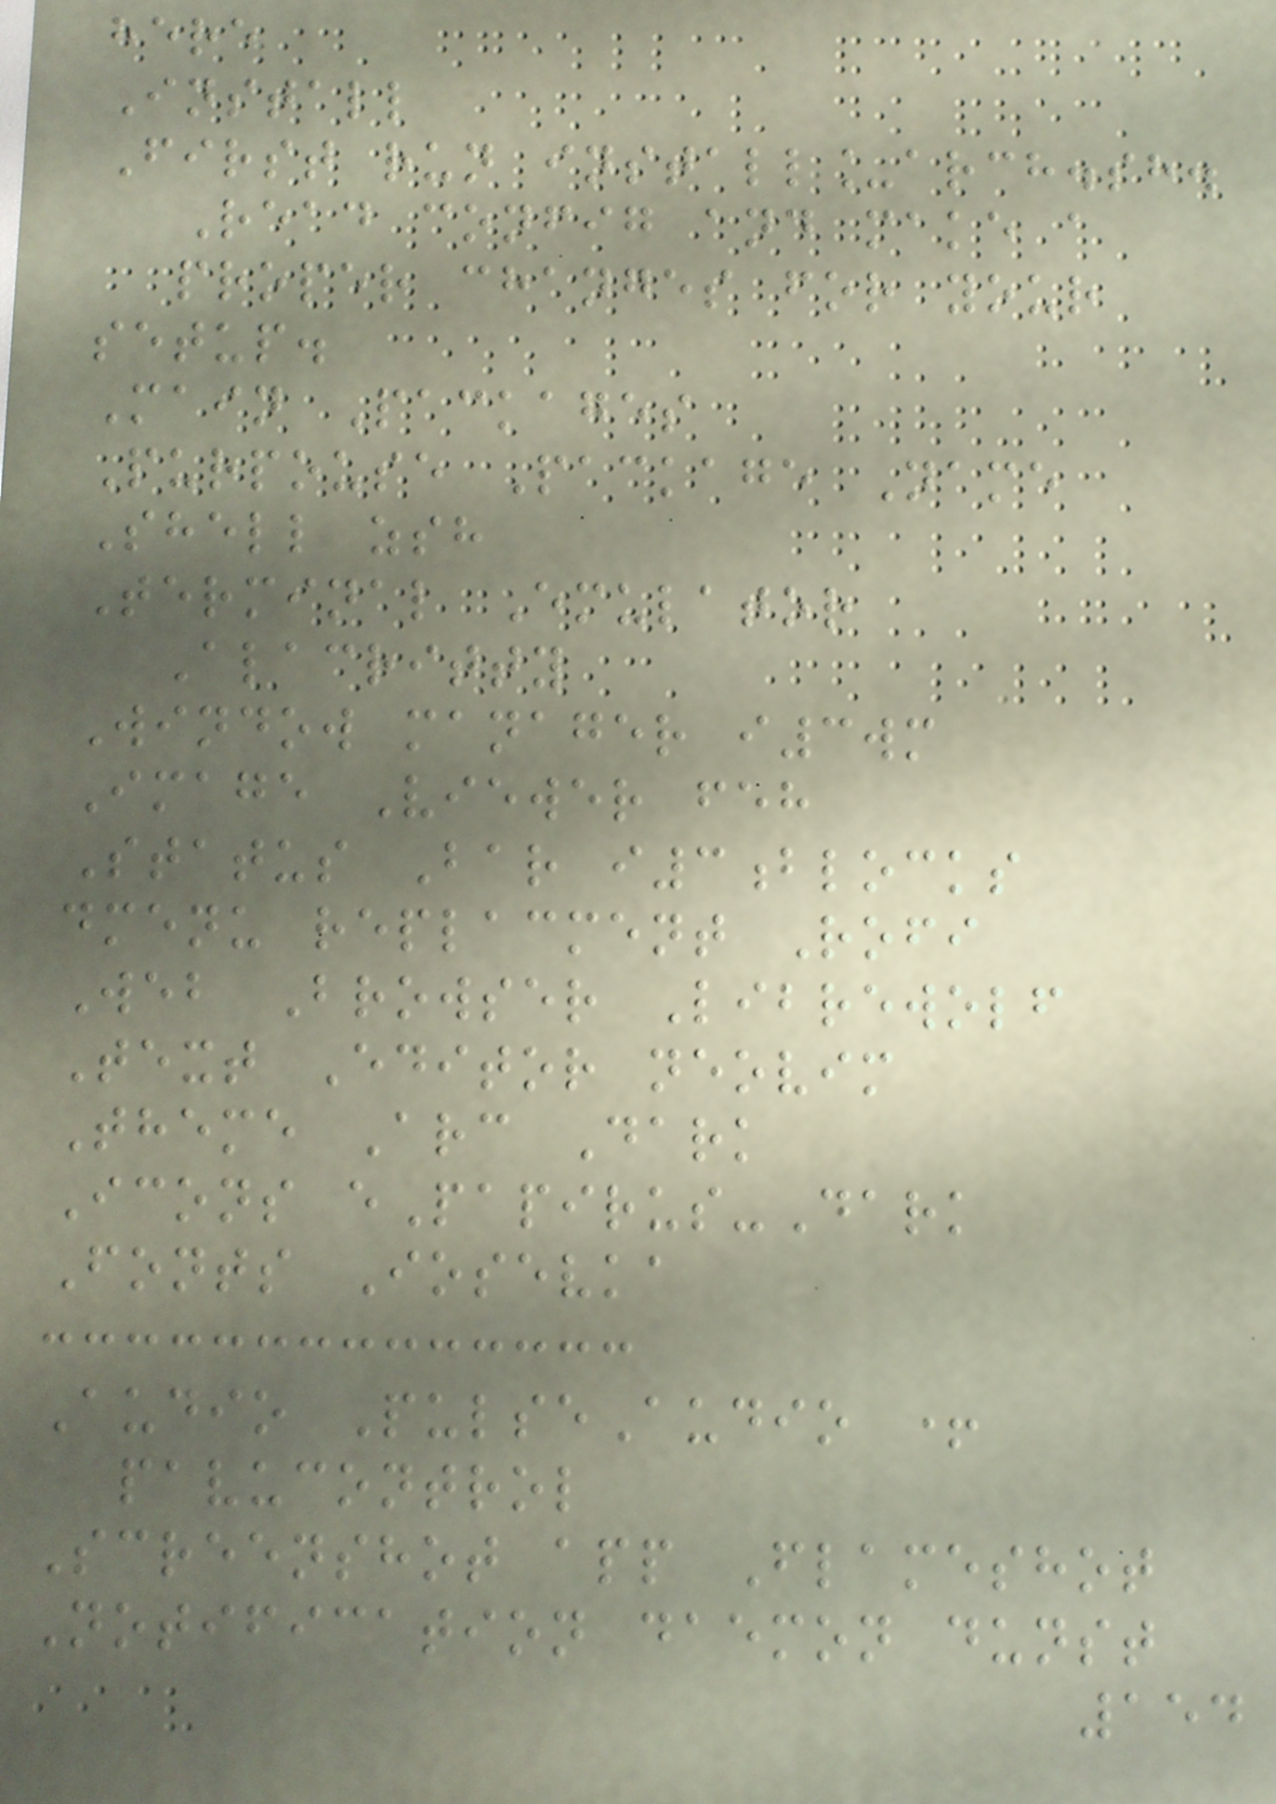here
Install
First run install_arch.sh.
Read config and make a
proper changes for your
setup.
Main Packages
Purpouse Package Name
Shell zsh
Terminal Emulator
Alacritty
Window manager i3wm
Image Viewer feh
Status Bar i3blocks
dmenu replacment Rofi
Web Browser Librewolf
Text Editor neovim
Theme Arc Dark
Icons ePapirus-Dark
Fonts Iosevka
Audio PulseAudio +
pavucontrol
Screenshot app Flameshot
Notification daemon dunst
154
